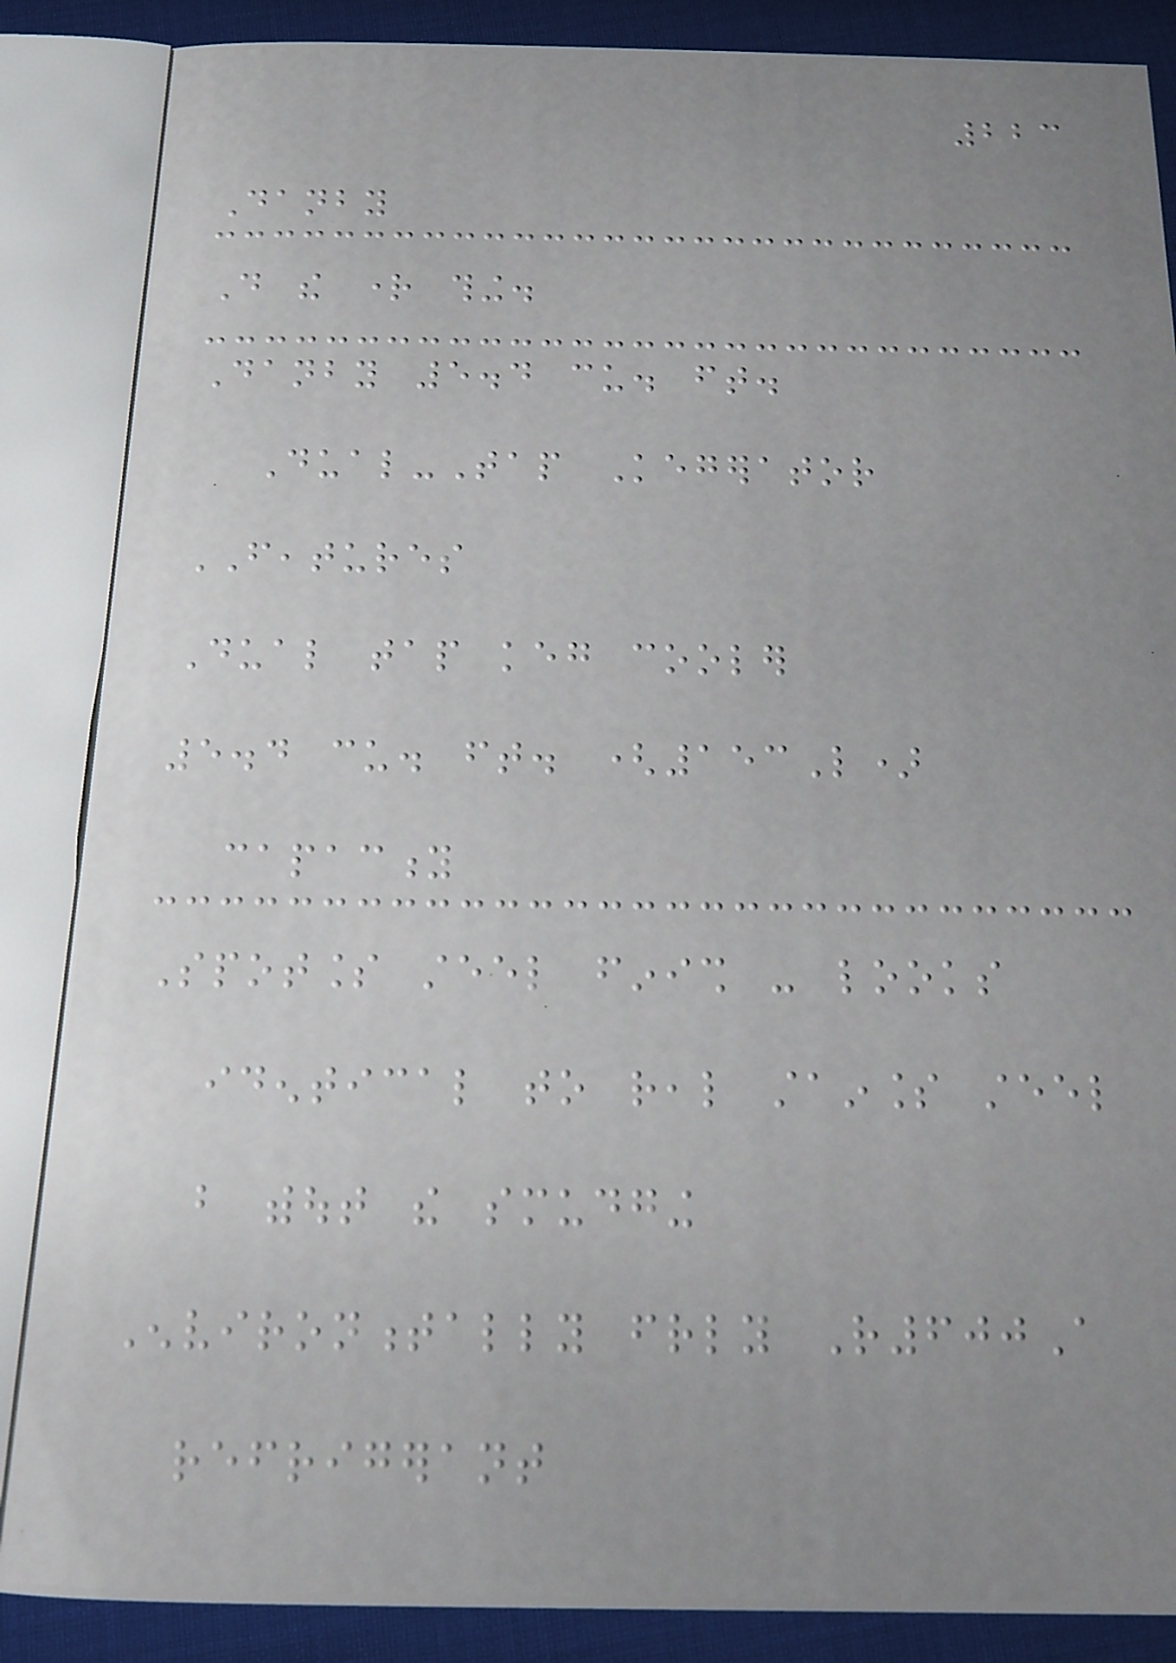223
Danby
Do the right thing.
Danby 5.4 cu. ft.
Dual-Tap Kegerator
FEATURES
Dual tap keg cooler
5.4 cu. ft. (153L)
capacity
Spotless steel finish - looks
identical to real stainless steel
but without the smudging
Environmentally friendly R600A
refrigerant
